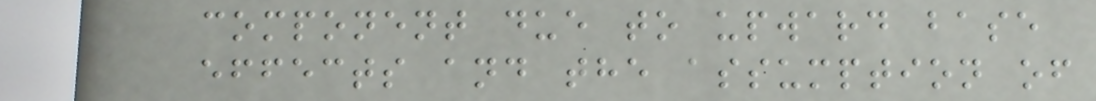component due to upward base
effects and the assumption of
